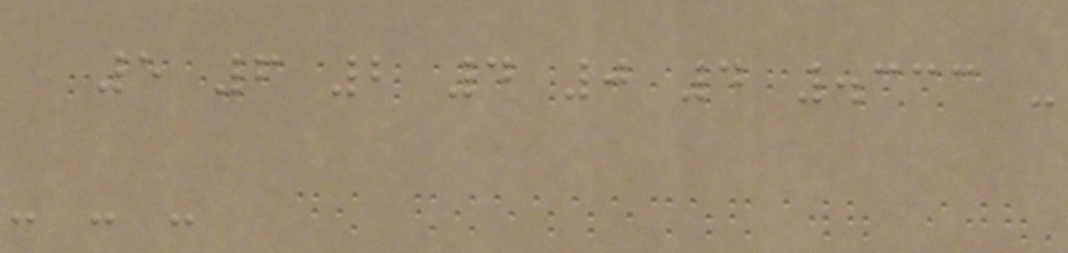5 6 2 4 0 4 .333 -
- - -
